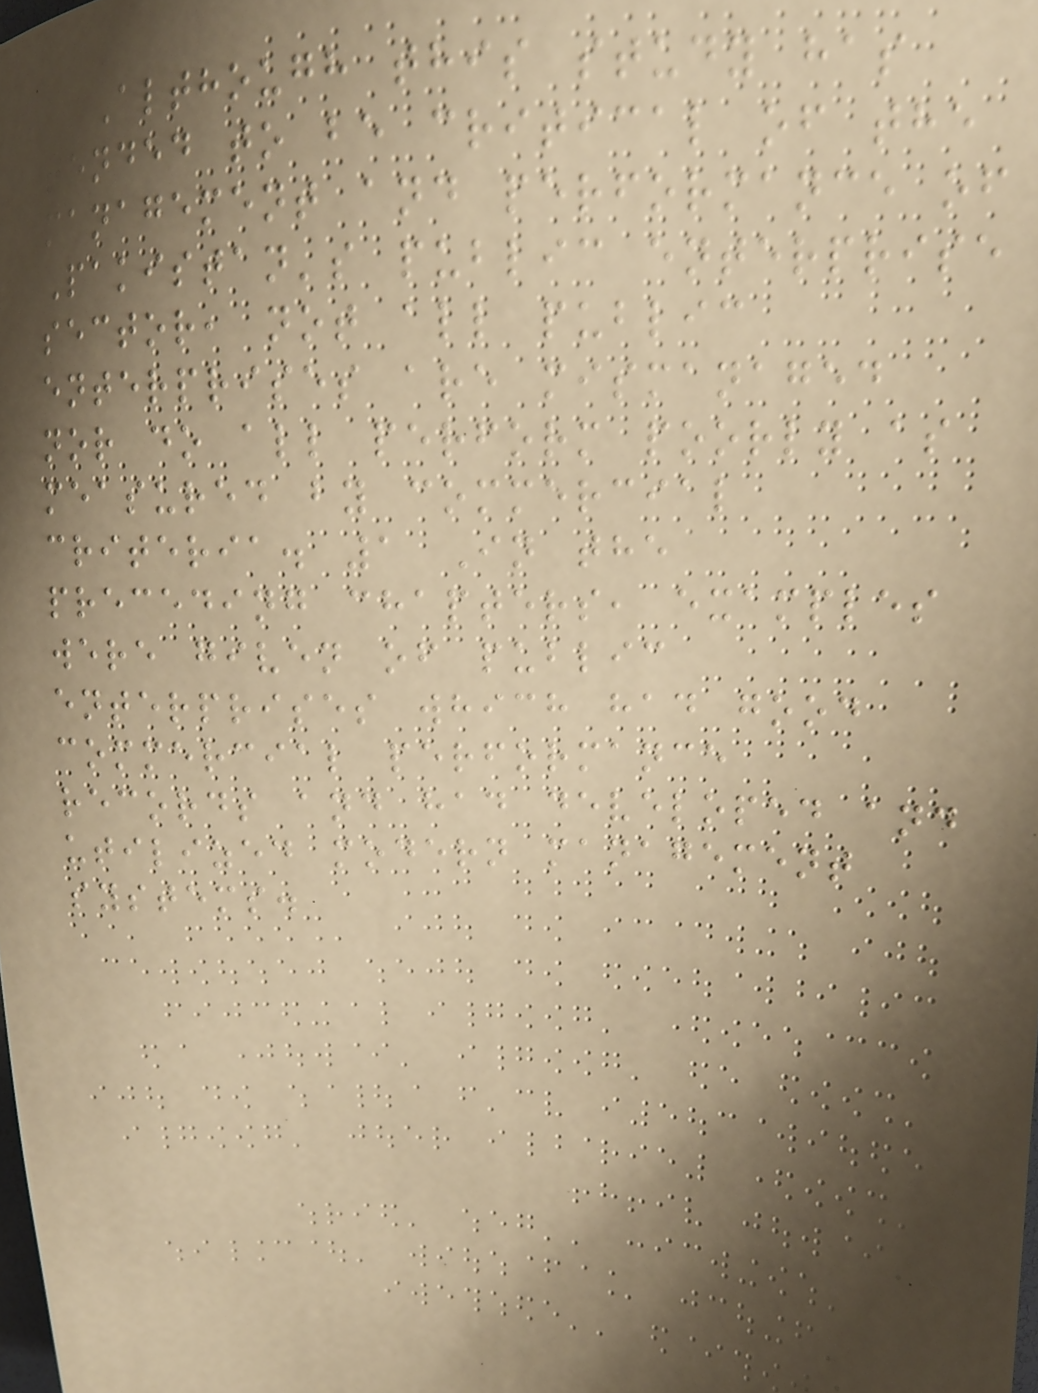Although this study has
tended to be critical of the
management and performance of
Pakistan's public enterprise
sector, not all public
enterprises are mismanaged
nor do all perform poorly as
measured by commercial
criteria. 1 In the
preceding chapters, examples
were given of public
enterprises which had good
commercial performance
records and had developed and
utilized modern management
systems.
